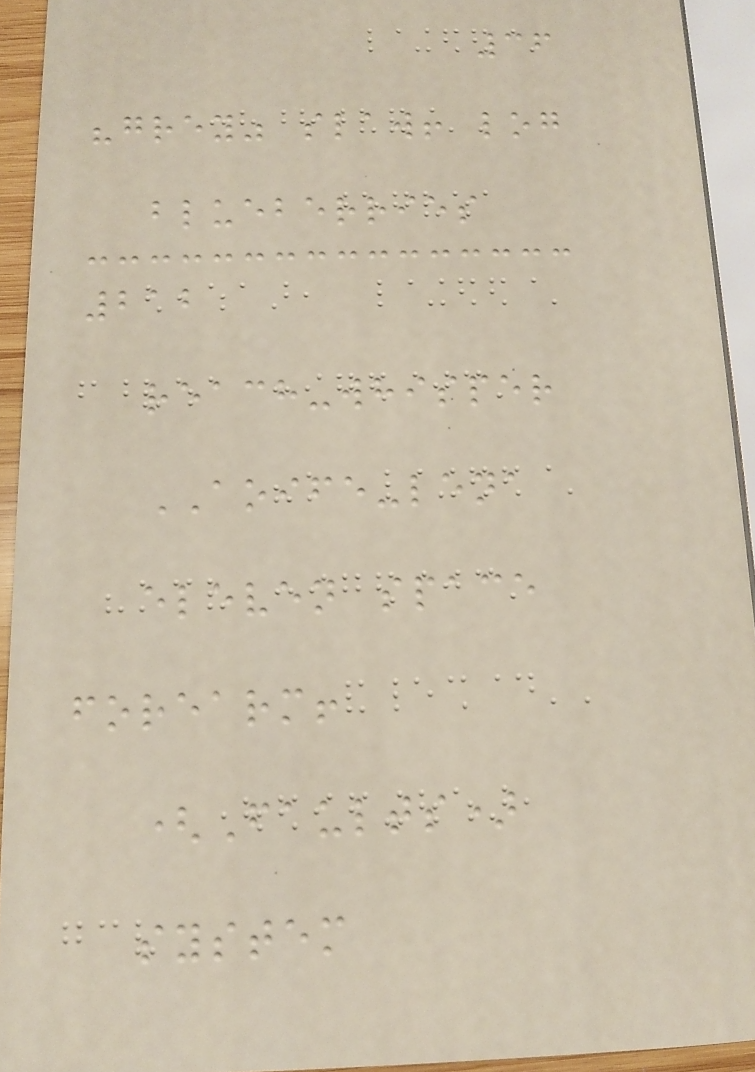36
"grey" slaw! log
blueberries
212
reach-whisper
AOIFE-lena
eleven space
forearm!
(Faults)
system
